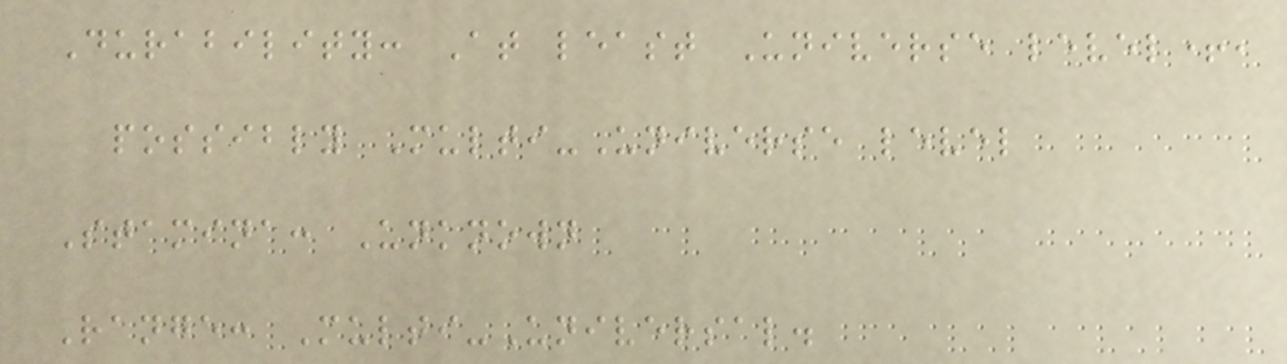Durability: At least Universe level+,
possibly Multi-Universe level
Stamina: Unknown
Range: Multi-Universal.
